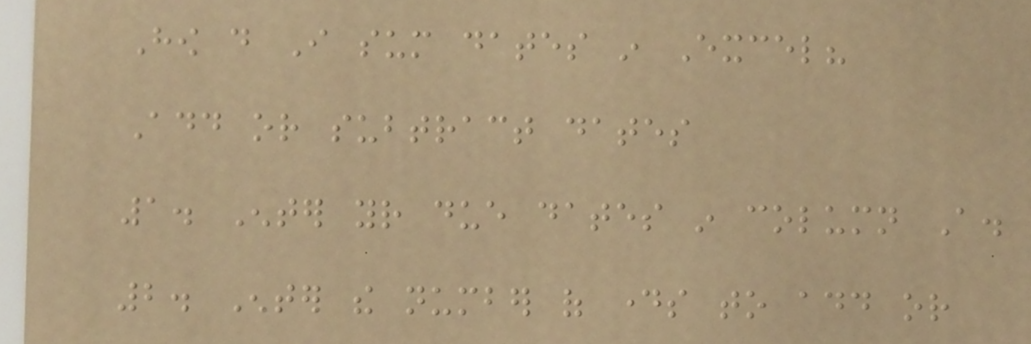How do I sum dates in Excel?
Add or subtract dates
1. Enter your due dates in column A.
2. Enter the number of days to add or
